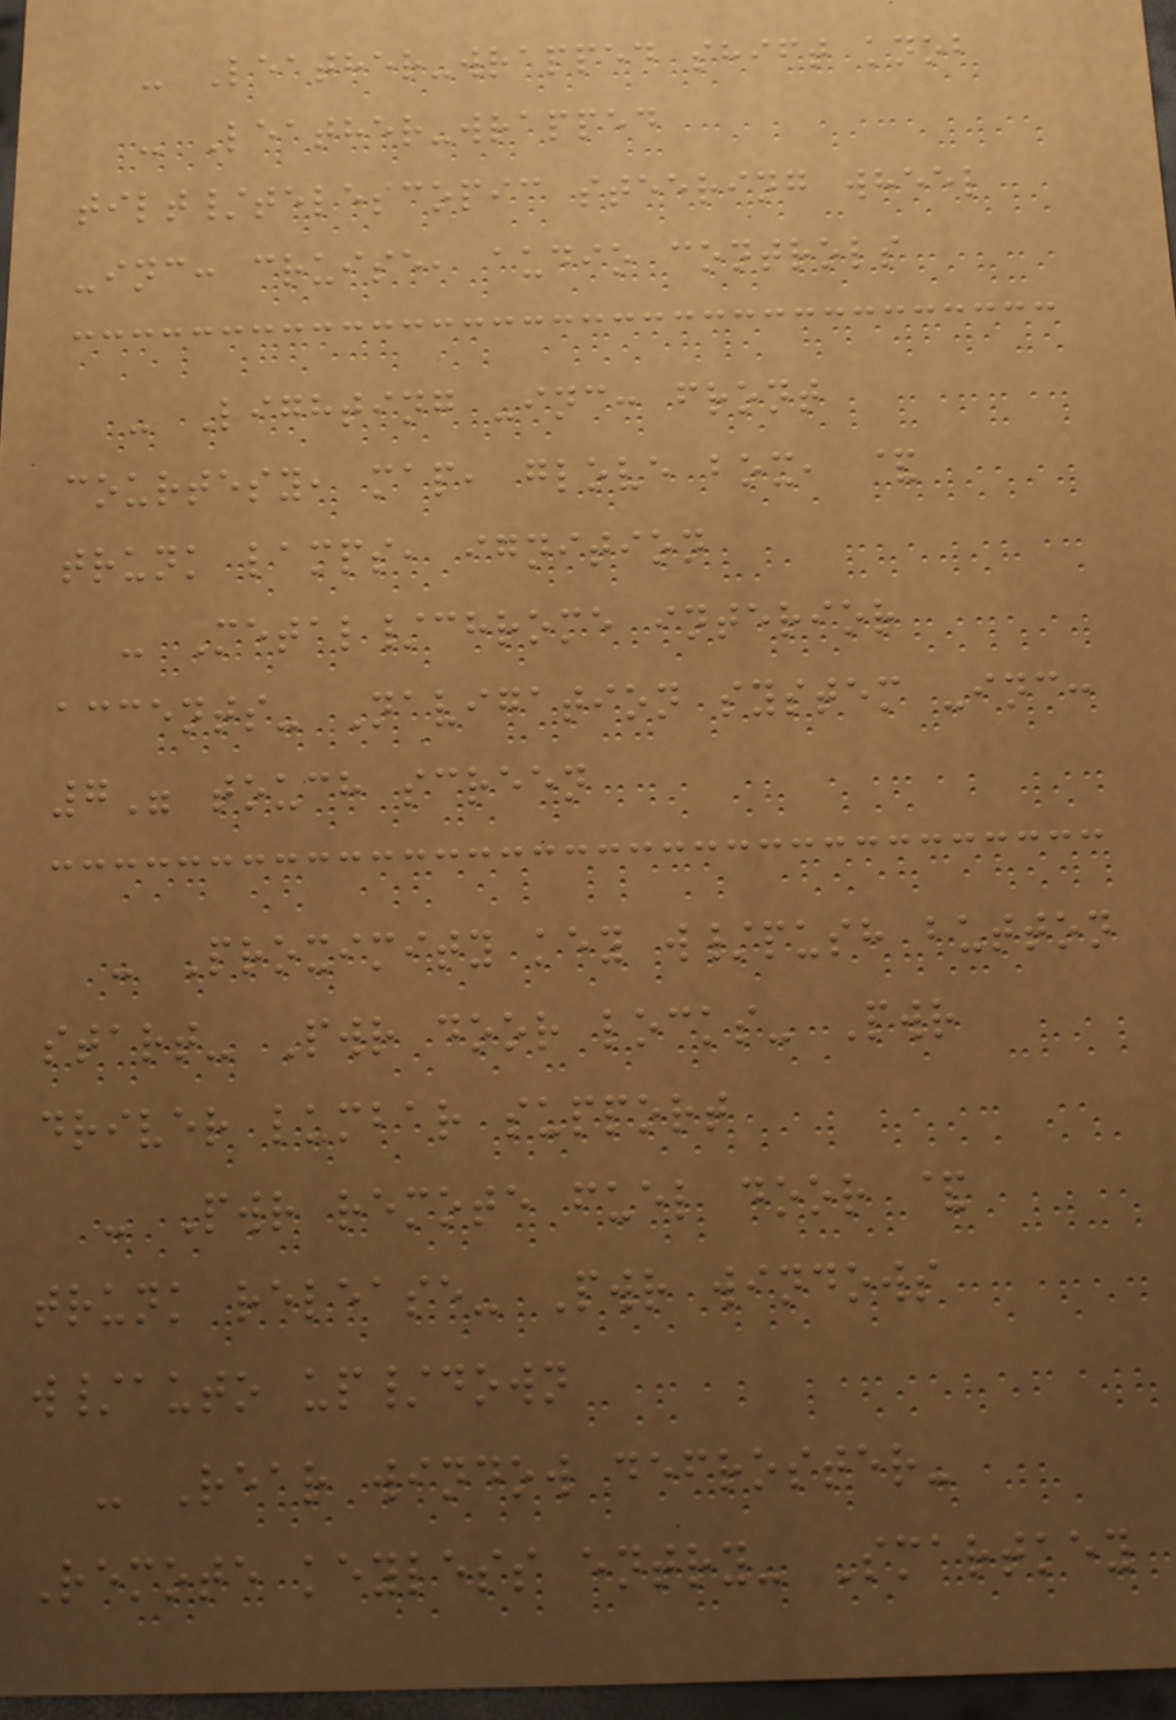- Leather-wrapped shift knob
- Leather-wrapped
tilt/telescopic steering wheel
-inc: cruise, audio controls
- Lighting -inc: front
courtesy, map, glove box, &
trunk lamps, ignition
- Metal/chrome interior
accents- Navigation system -inc:
7" touch screen
- Proximity key w/push button
start- Pwr door locks- Pwr
driver lumbar support
- Pwr remote fuel door &
trunk release- Pwr windows
w/auto up/down
- Rear window defroster-
Remote keyless entry- Smartkey
